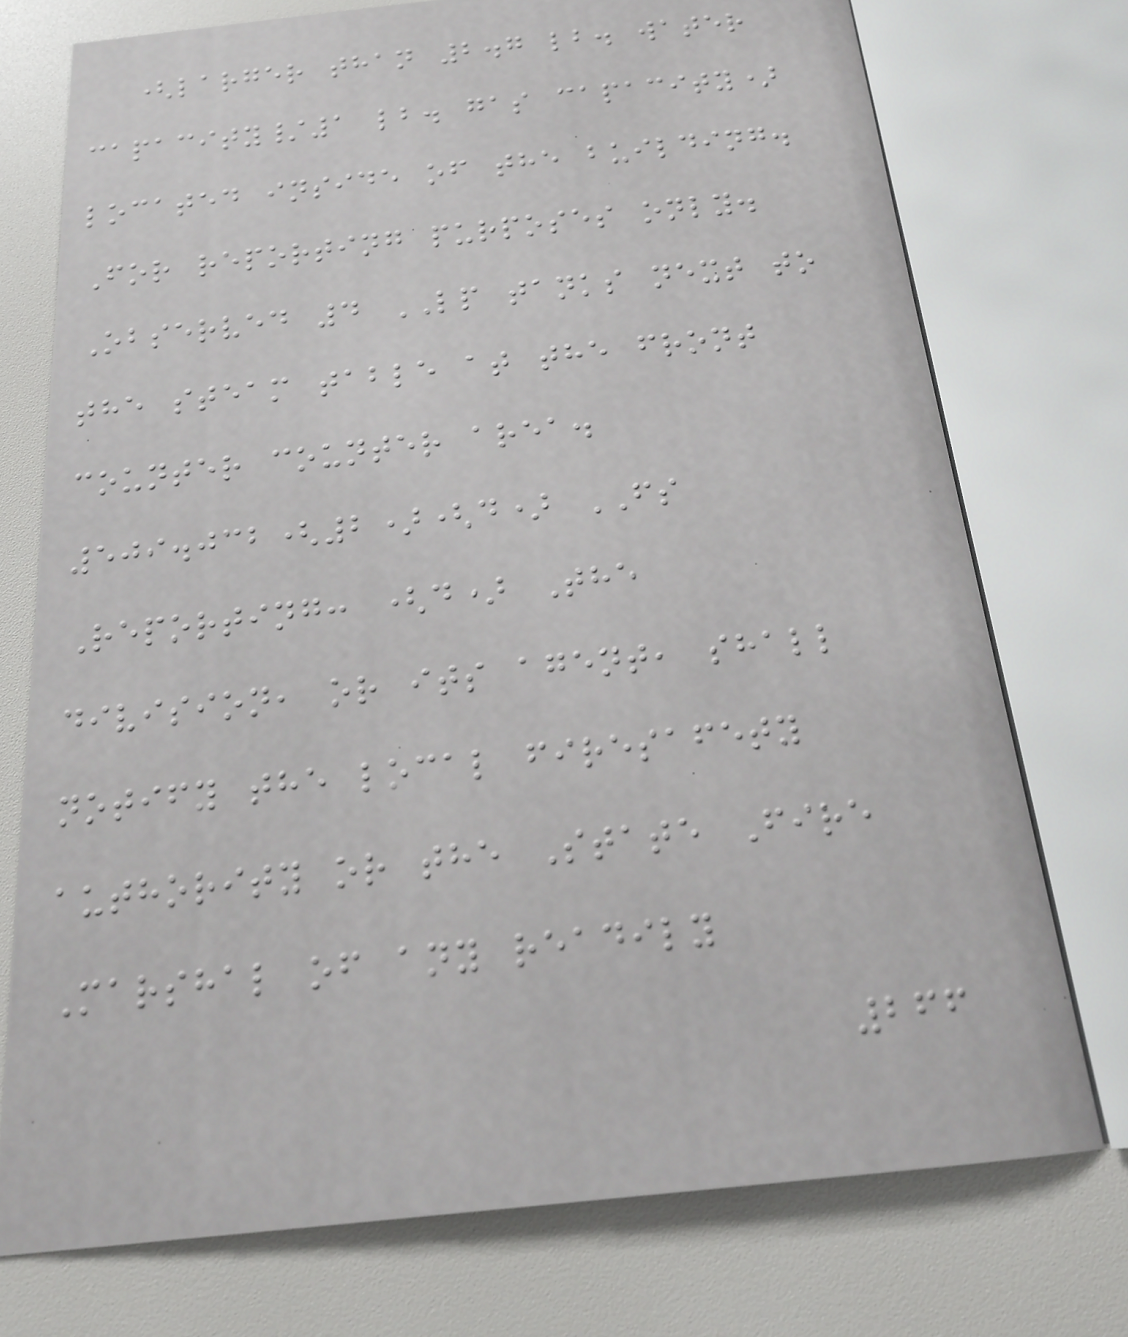(larger than 2.7 lb. water
capacity/1 lb. gas capacity)
located inside of the building.
For reporting purposes only.
Observed 4 LP tanks next to
the steam table at the front
counter counter area.
509.032(2)(d) FS
Reporting: (d) The
division, or its agent, shall
notify the local firesafety
authority or the State Fire
Marshal of any readily
266
